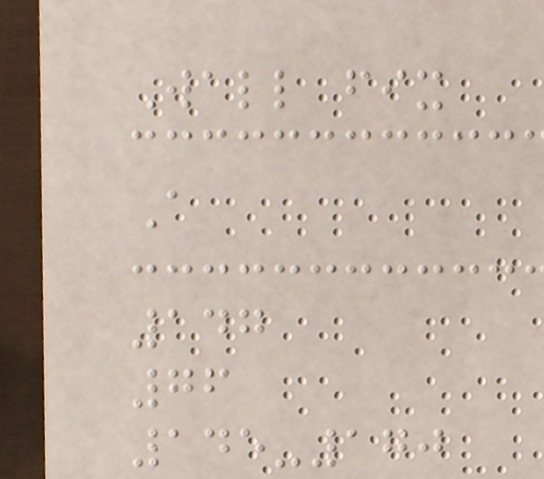Wall fix
A
147
76
145-170
